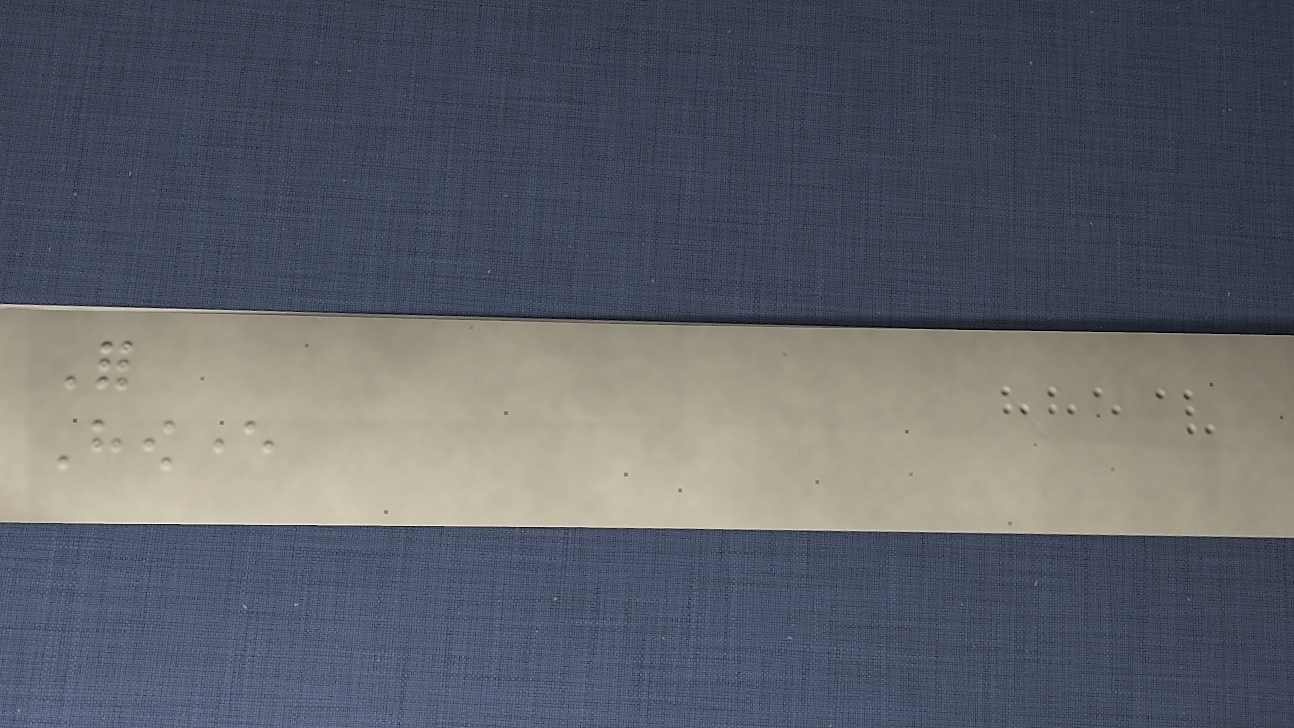For
However
